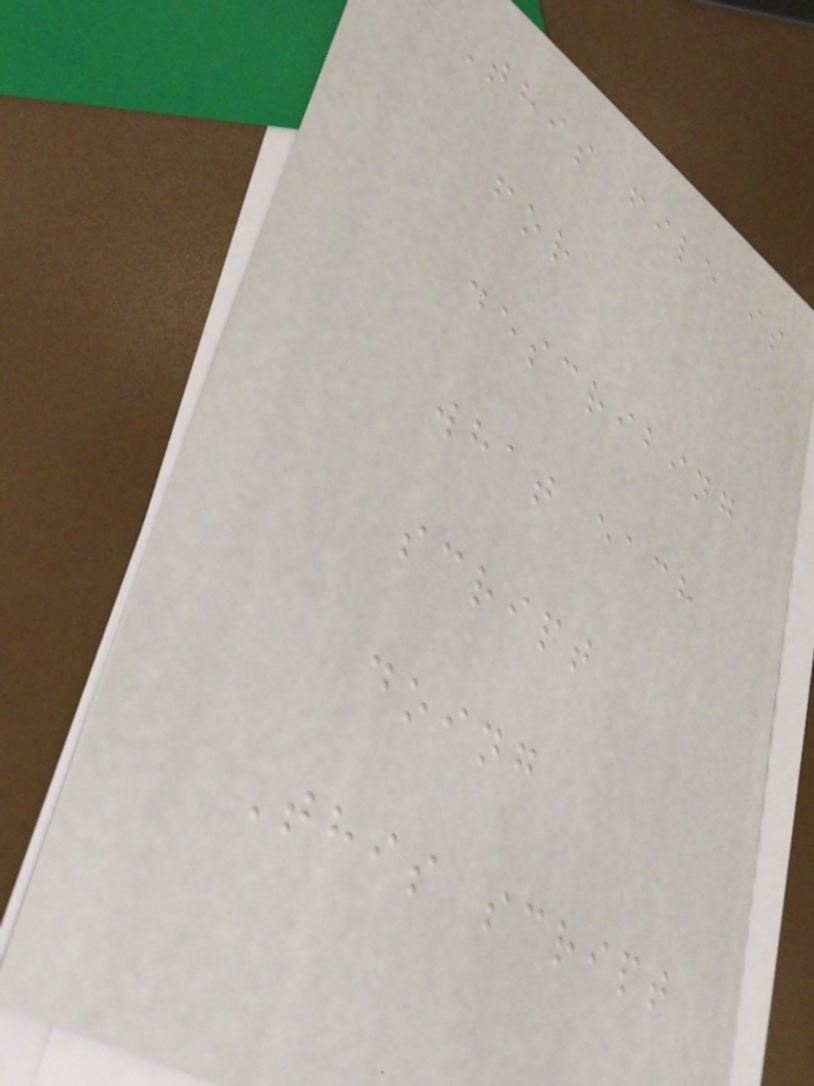This file is
for
describing
what each
script
doing
This script
